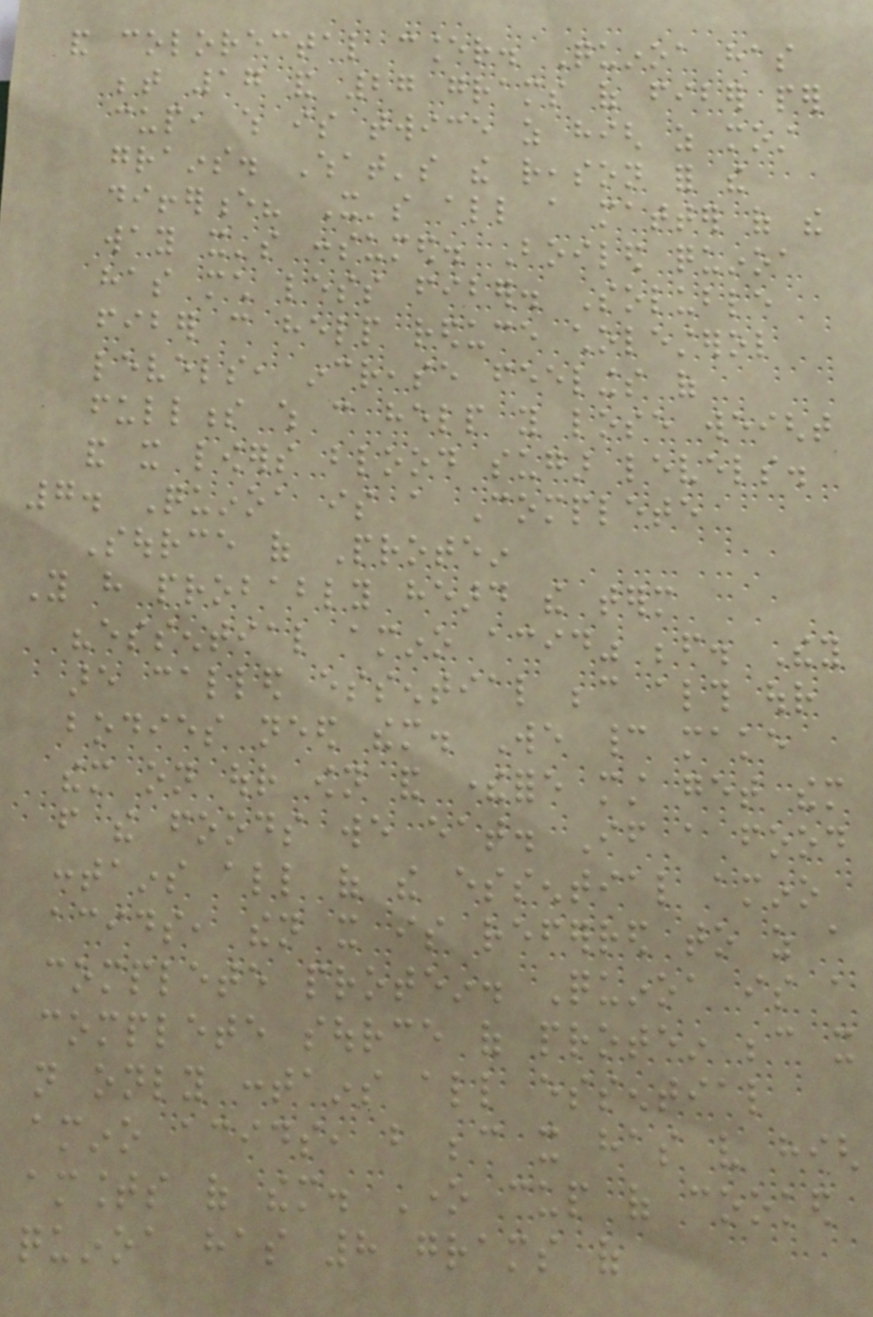and colorectal cancer. Quinoa has
between 17 and 27 grams of fiber per
cup, which is twice as high as most
grains. What's the reason for the
difference? It's all a matter of the
way it's consumed. Boiled quinoa
has much less fiber. Soluble
fiber can help reduce cholesterol
levels, increase feelings of
fullness which can help you lose weight
and it lowers blood sugar levels.
7. Quinoa is a Complete
Source of Protein
You have probably heard the term
"essential amino acid" before. They
are called essential because although our
bodies need them. We cannot make
them on our own and therefore must get them
from the foods we eat. If a food
contains all of the essential amino
acids, then it is referred to as a
complete protein. Quinoa is a
complete source of protein because it
not only contains all essential
amino acids, but because it has very high
amounts of them. One cup of cooked
quinoa has 8 grams of
